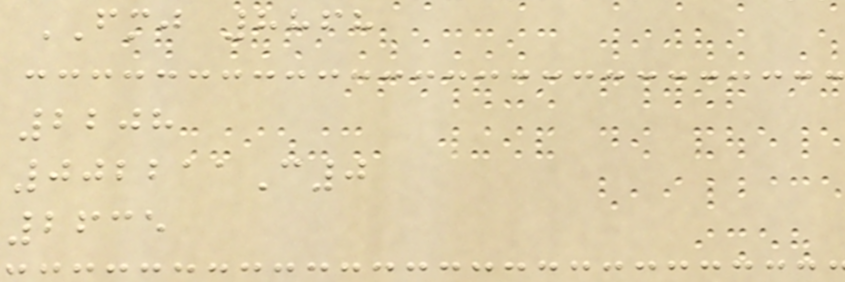FMJ 8868
2208
002211C0
2635
